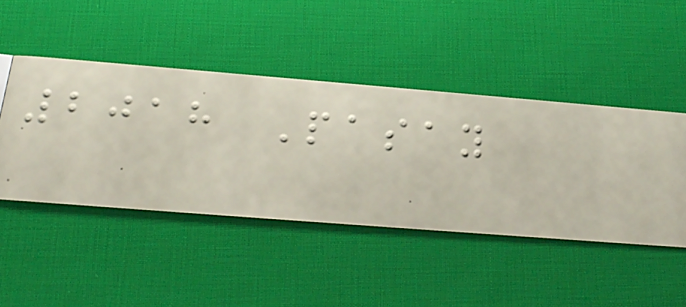2018 Pasay
